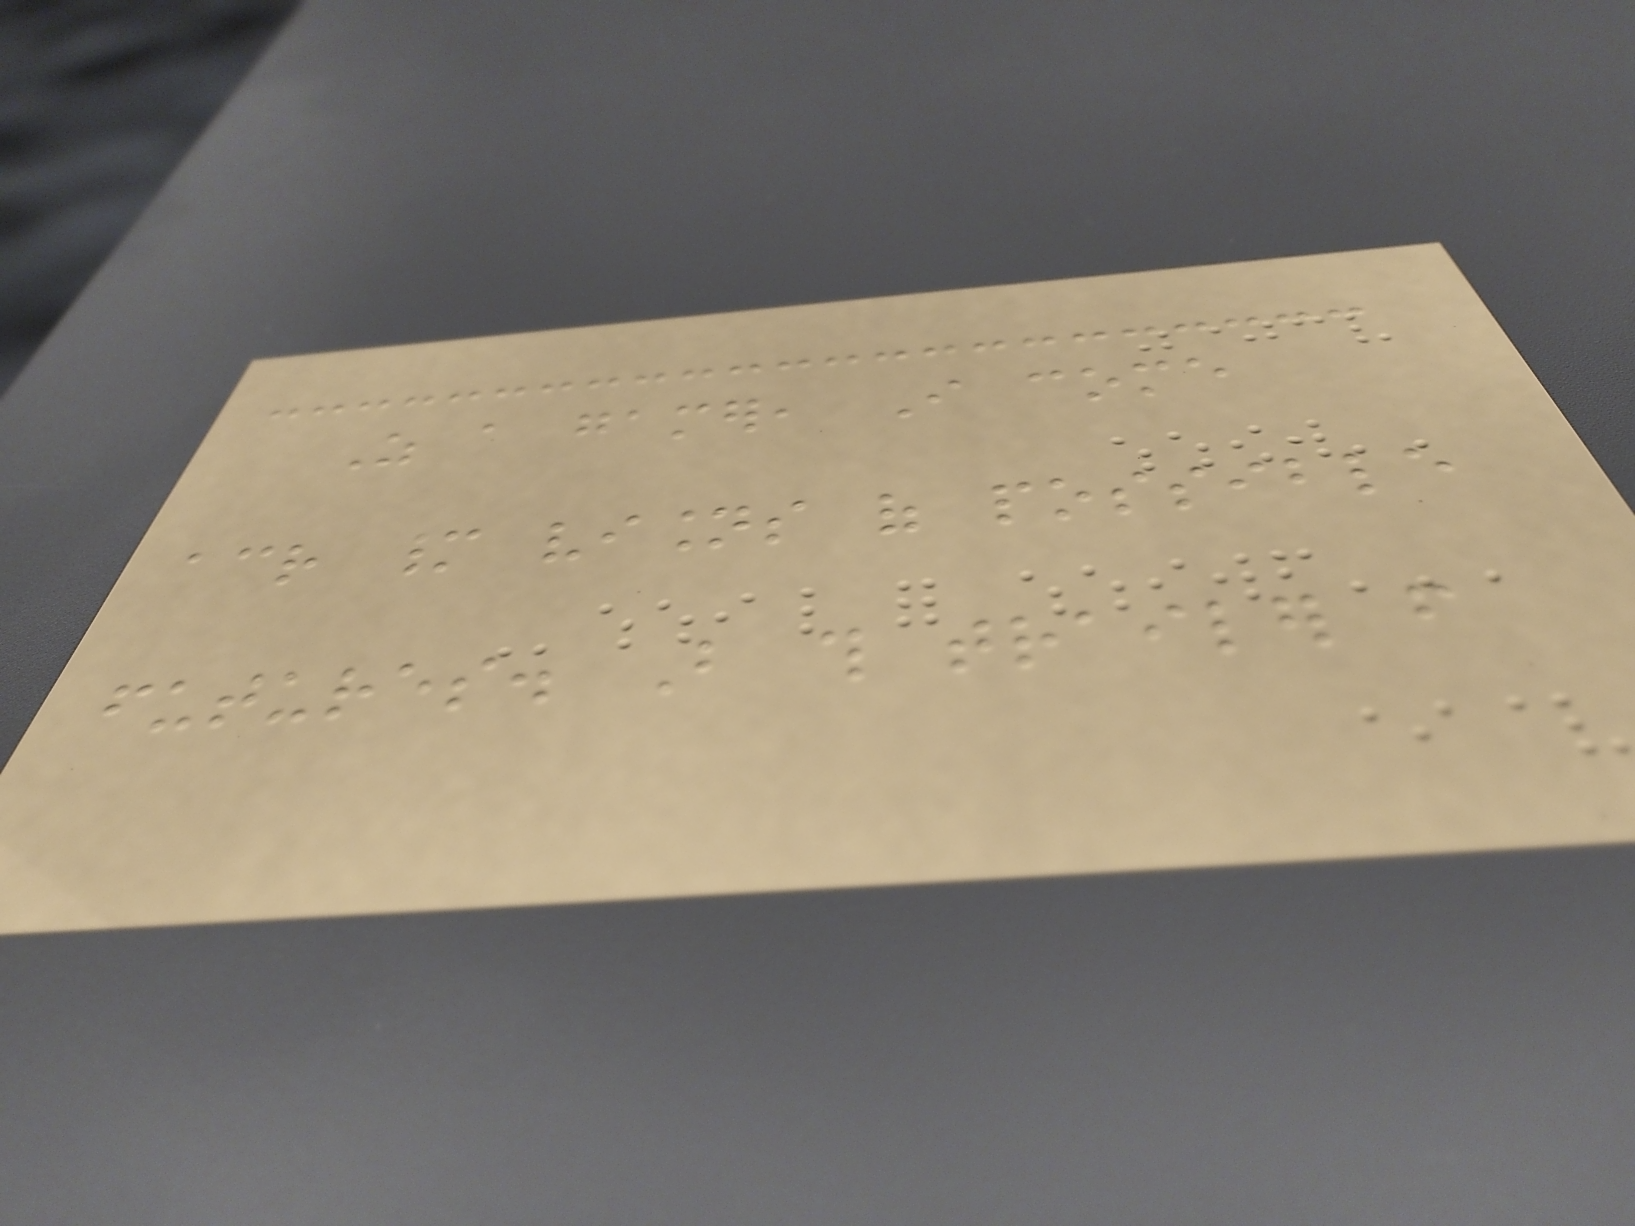As a gamer, I come
across many visions of possible
futures. But this trailer from
